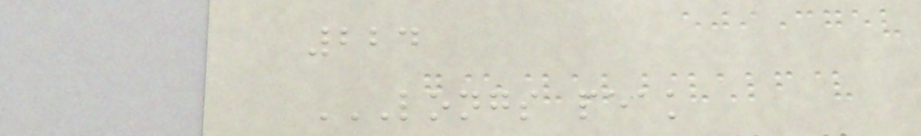224
LONGS PEAK
